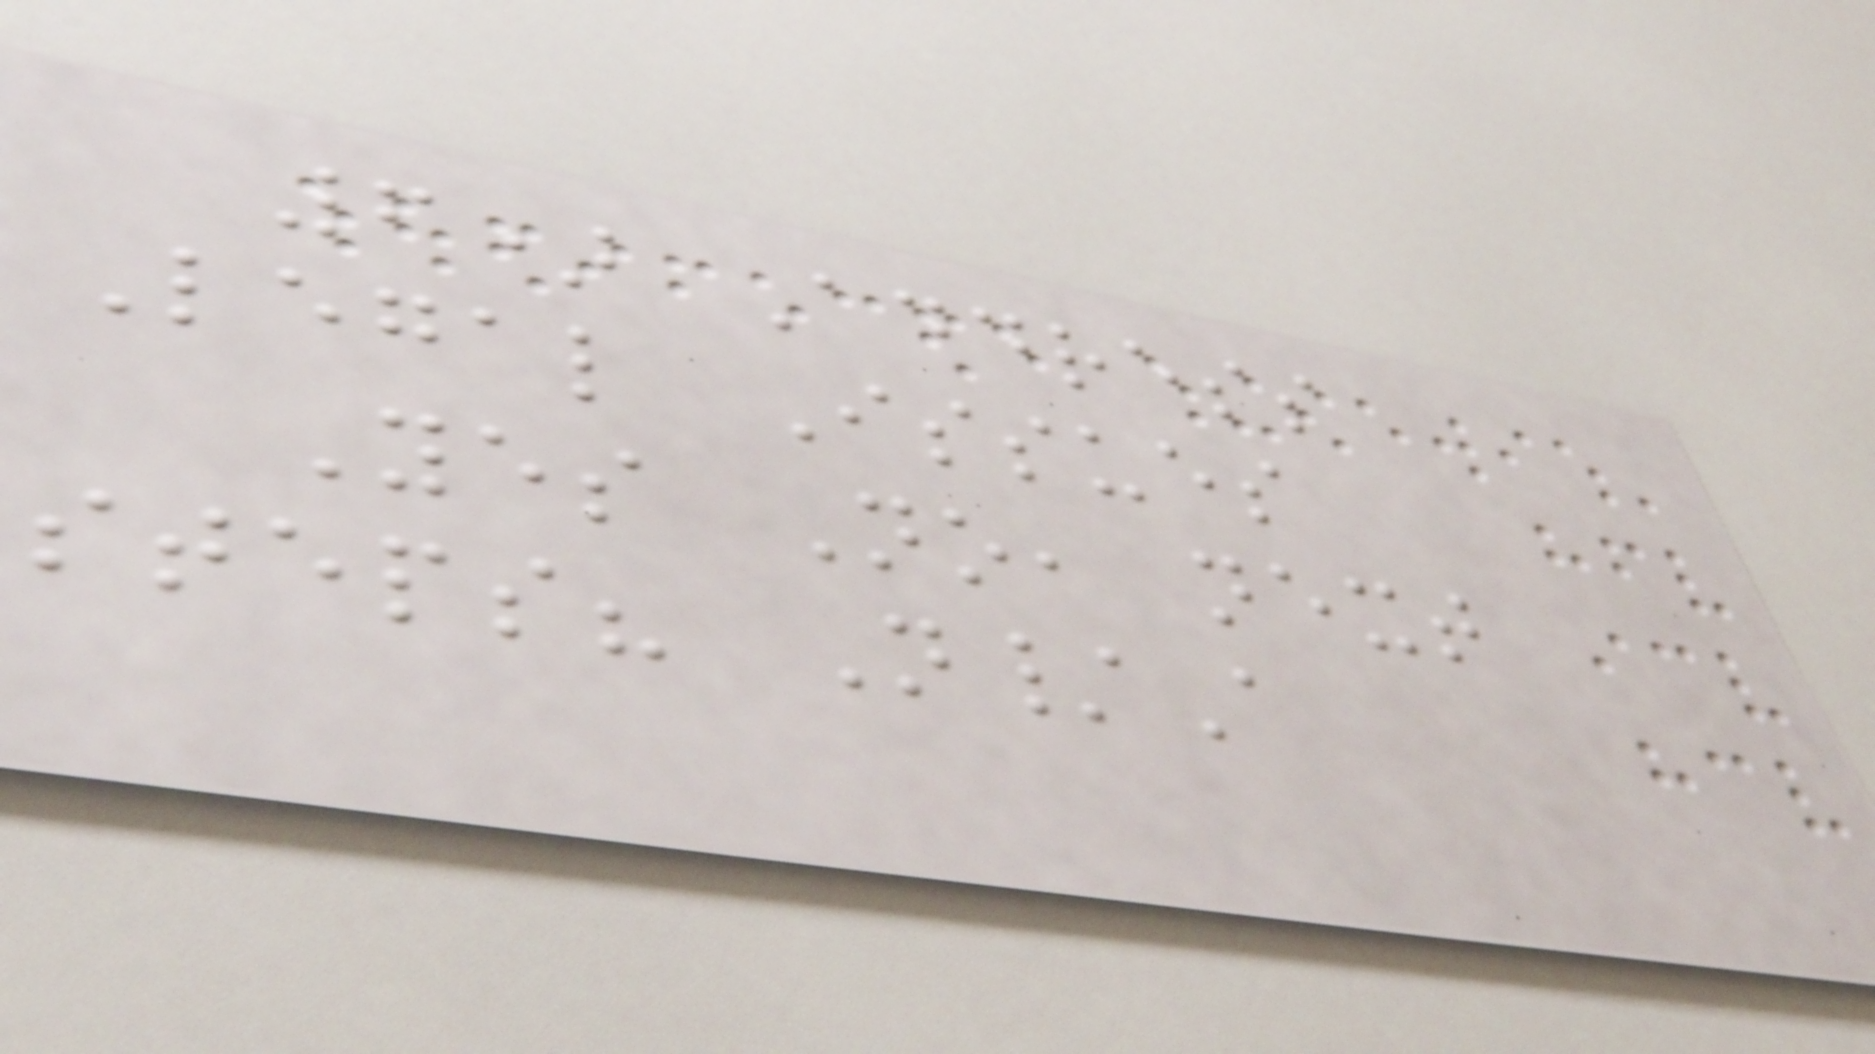6) Address
Legal Issues
Yes No, next
steps? N/A
